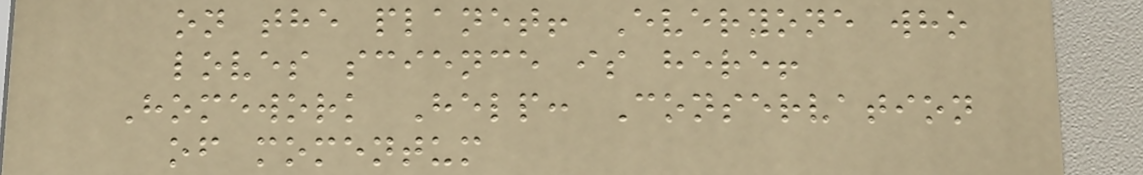on the planet! Everyone who
loves science is here!
Homework Help: Conservation
of momentum
